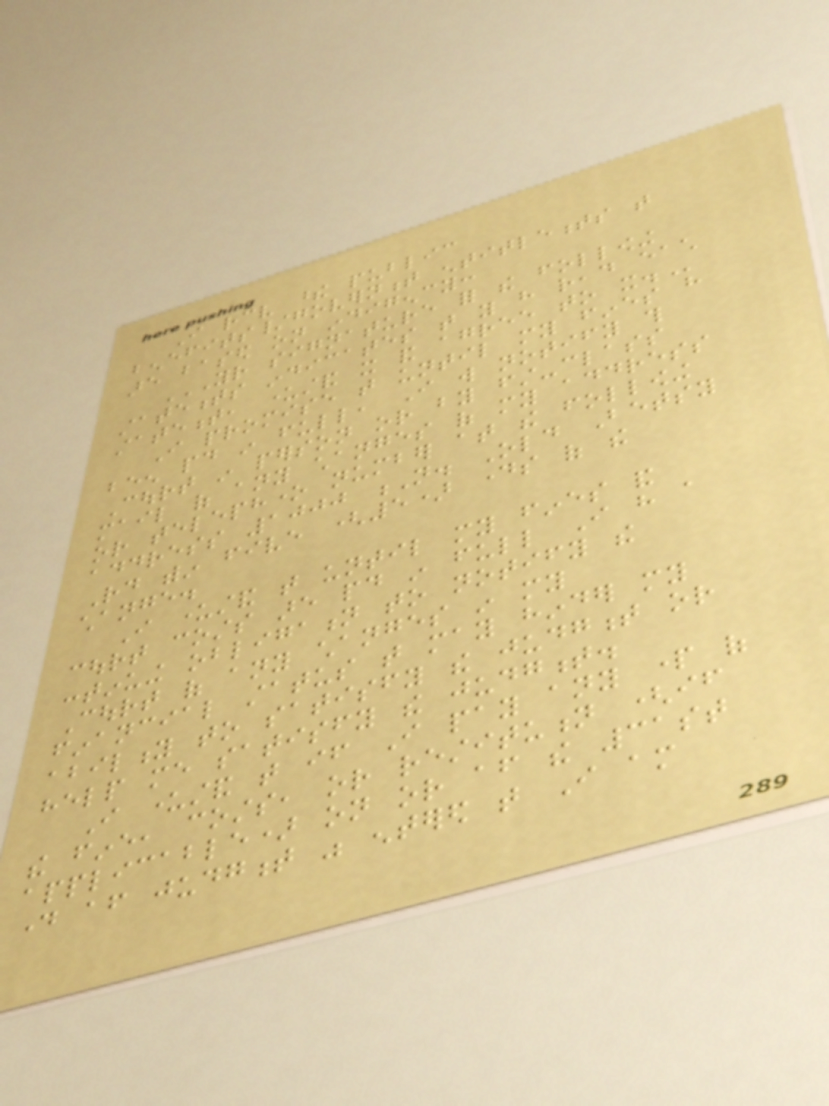I receive these public
benefits/government entitlements that
are based on indigency:
YOUR SIGNATURE FOR THE FOLLOWING
STATEMENTS INDICATES THAT YOU HAVE READ EACH
STATEMENT, UNDERSTAND IT AND AGREE TO IT.
I promise that until my fines have
been paid in full, I will notify this
Court in person or by first-class
mail of any changes of my address
or telephone number at the following
address 1000 N. Old Betsy
Rd within five (5) days of the
change.
I understand that until my fines and
court costs are paid in full I have a
continuing obligation to notify the
Court of any changes in my
financial status that may hinder my
ability to satisfy the judgment or
help me satisfy the judgment.
I understand that if I pay any part of
the fine, costs, or restitution (if
applicable) on or after the 31st
day after judgment was entered that I am
